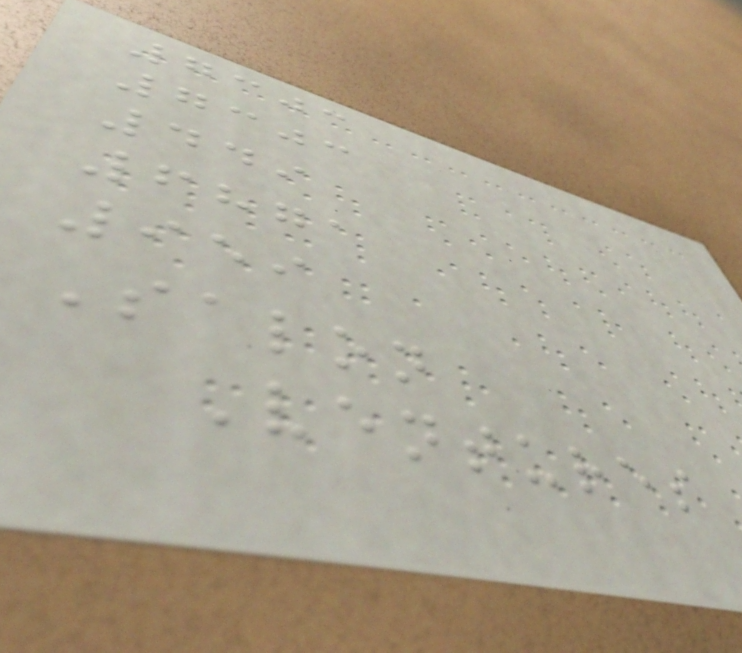7303
7303
449
6871
959
Salon
Ventures
